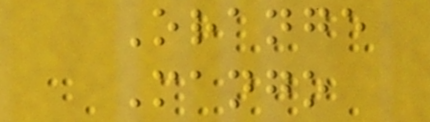Orange
Mango
